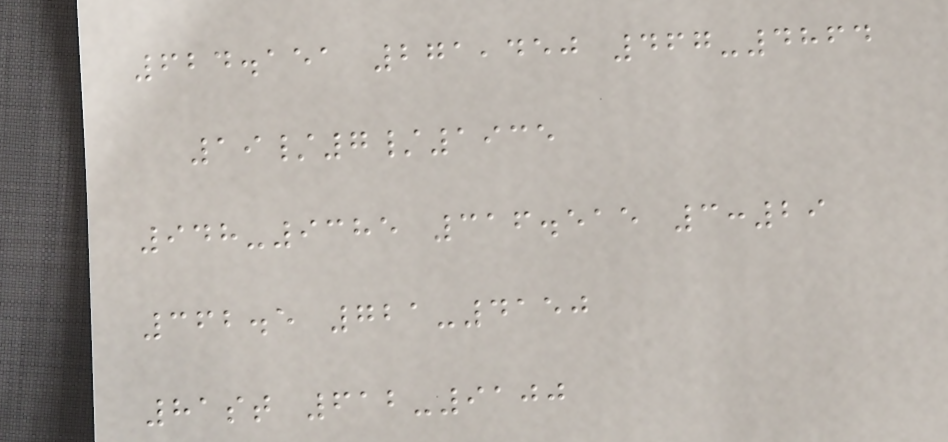624.151 271,450 467-4864
19/7/1935
948-9385 316.515 3:29
362.5 721-4150
81st 612-9100
